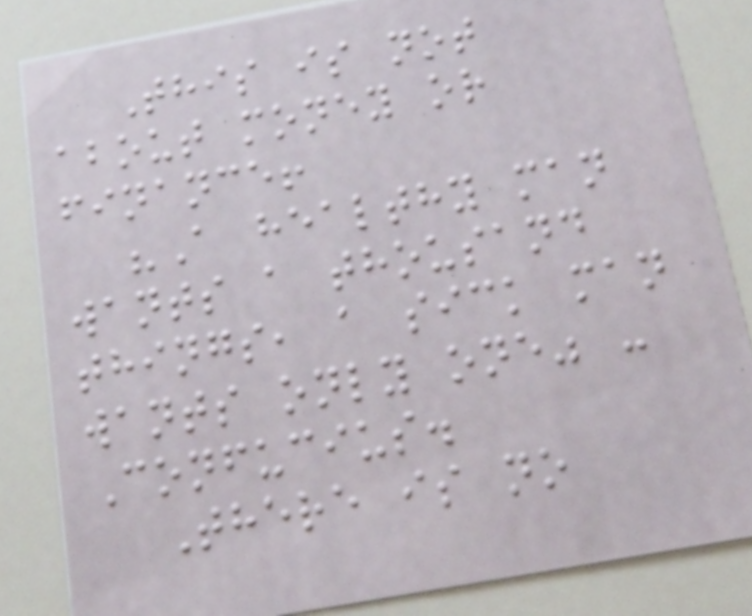This is not
about money or
finance!
"A healthy man
wants a thousand
things, a sick man
wants only one" -
Confucius.
There is no
